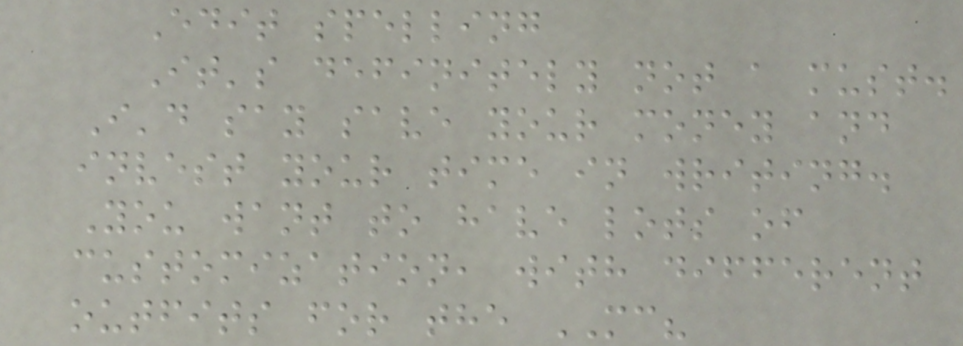Edit spelling
It's definitely not a must.
I'd say save your money and
invest your time in writing.
You want to have lots of
customization, with different
outfits for the MC?
